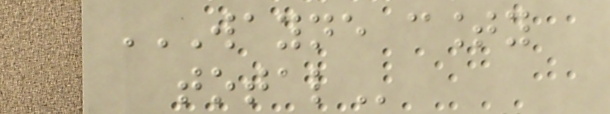WAYNE COUNTY
TOTAL
